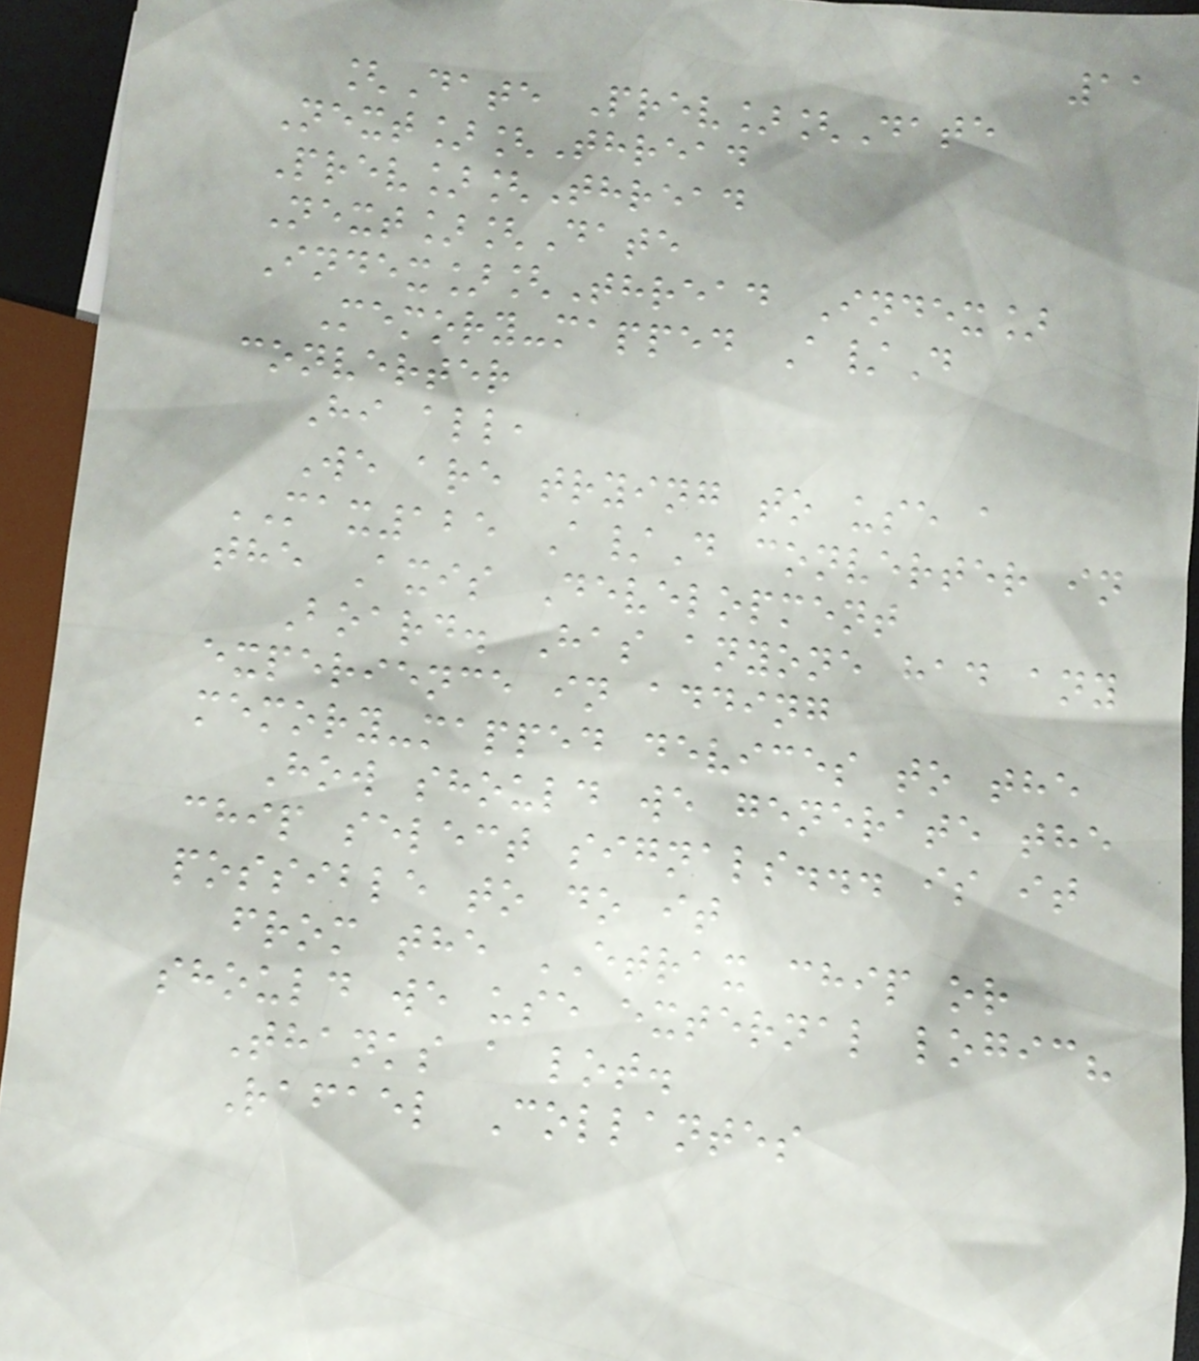11
[Date Prev][Date
Next][Thread
Prev][Thread
Next][Date
Index][Thread Index]
Memory-mapped A/D
converter
Hi all,
We are trying to use a
MAX125 A/D converter in
the Axis Development
Board. Has anyone had any
experience in adding
memory-mapped devices to the
How should we generate the
chip select signals... is it
possible to do it
from the ETRAX chip or
should we use external logic?
Thanks a lot.
Rafael Collantes
